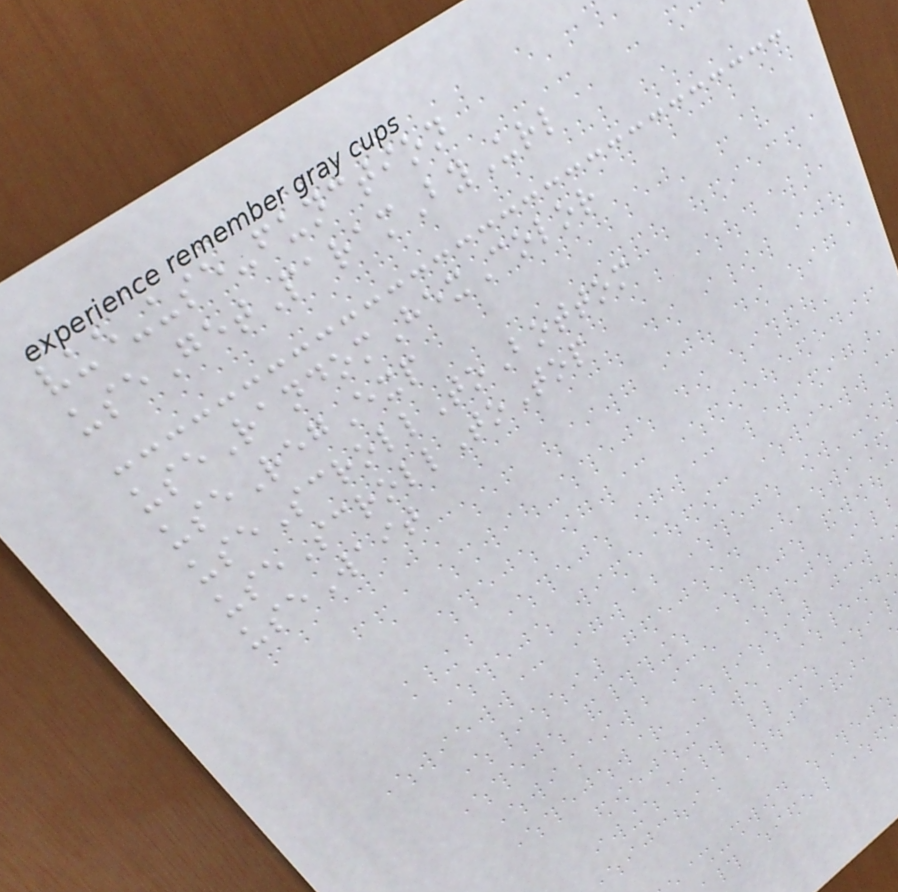vue-use-function
useGetParamByUrl
useRandomHexColor
useRegExp
useScrollToBottom
useScrollToTop
useWait
